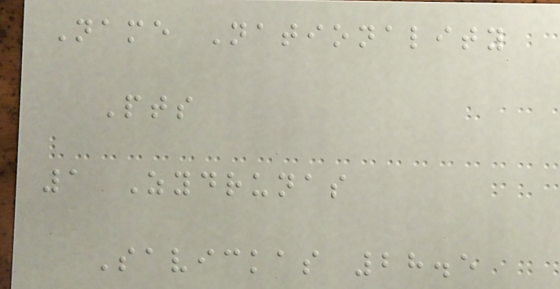Name Nationality
Pts
1 Zydrunas
Savickas 28.5
